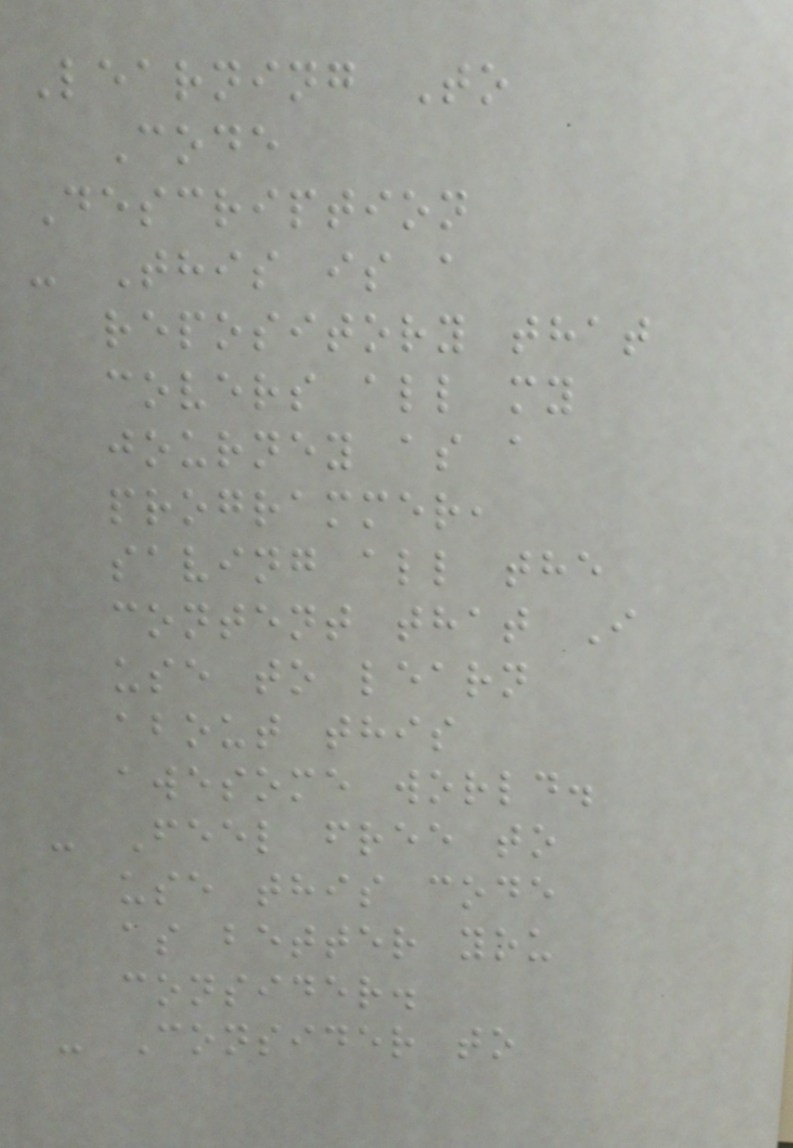Learning To
Code
Description
- This is a
repository that
covers all my
journey as a
programmer,
saving all the
content that I
use to learn
about this
awesome world.
- Feel free to
use this code
as better you
consider.
- Consider to
